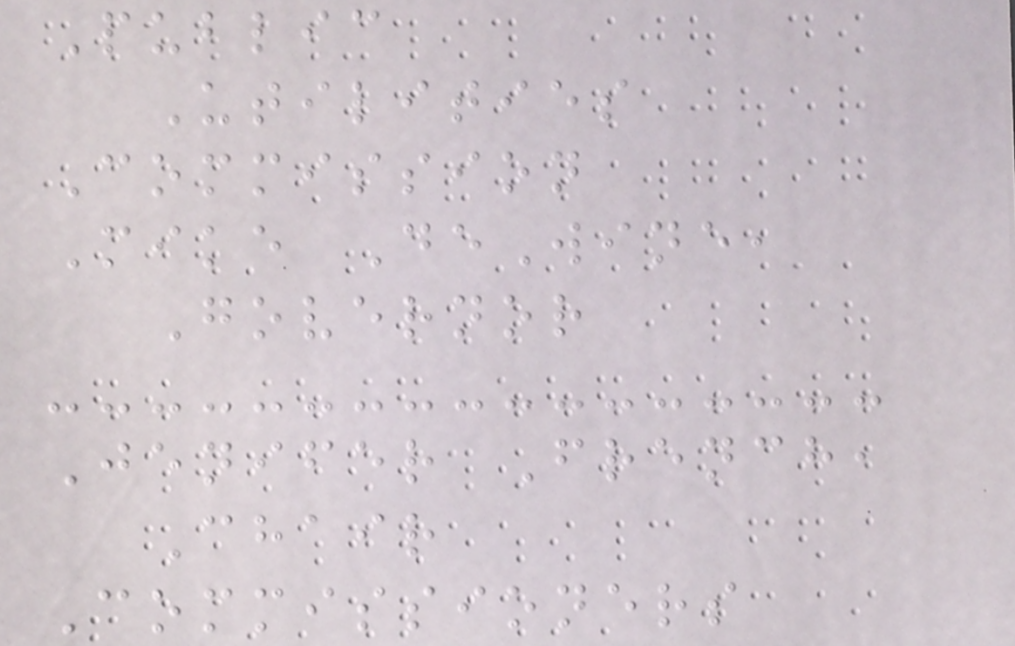Public
Utilities
Commission
Mike DeWine,
Governor
Jenifer French,
Chair
Commissioners
